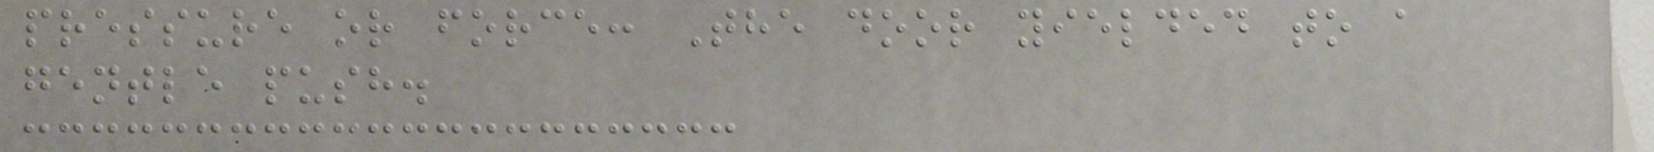pressure or force: The door yielded to a
gentle push.
